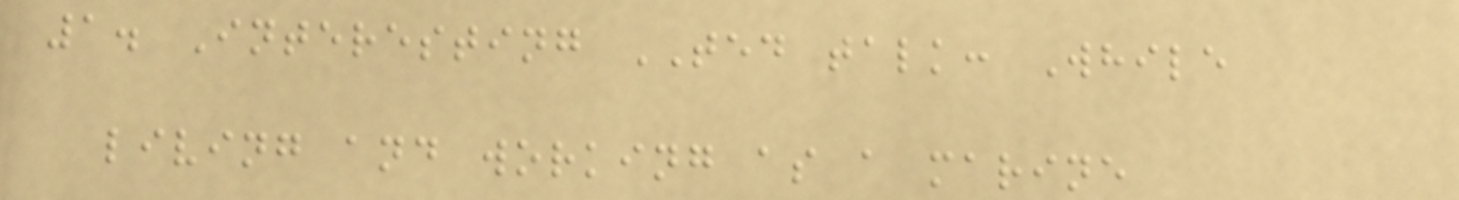1. Interesting TED talk: While
living and working as a marine
